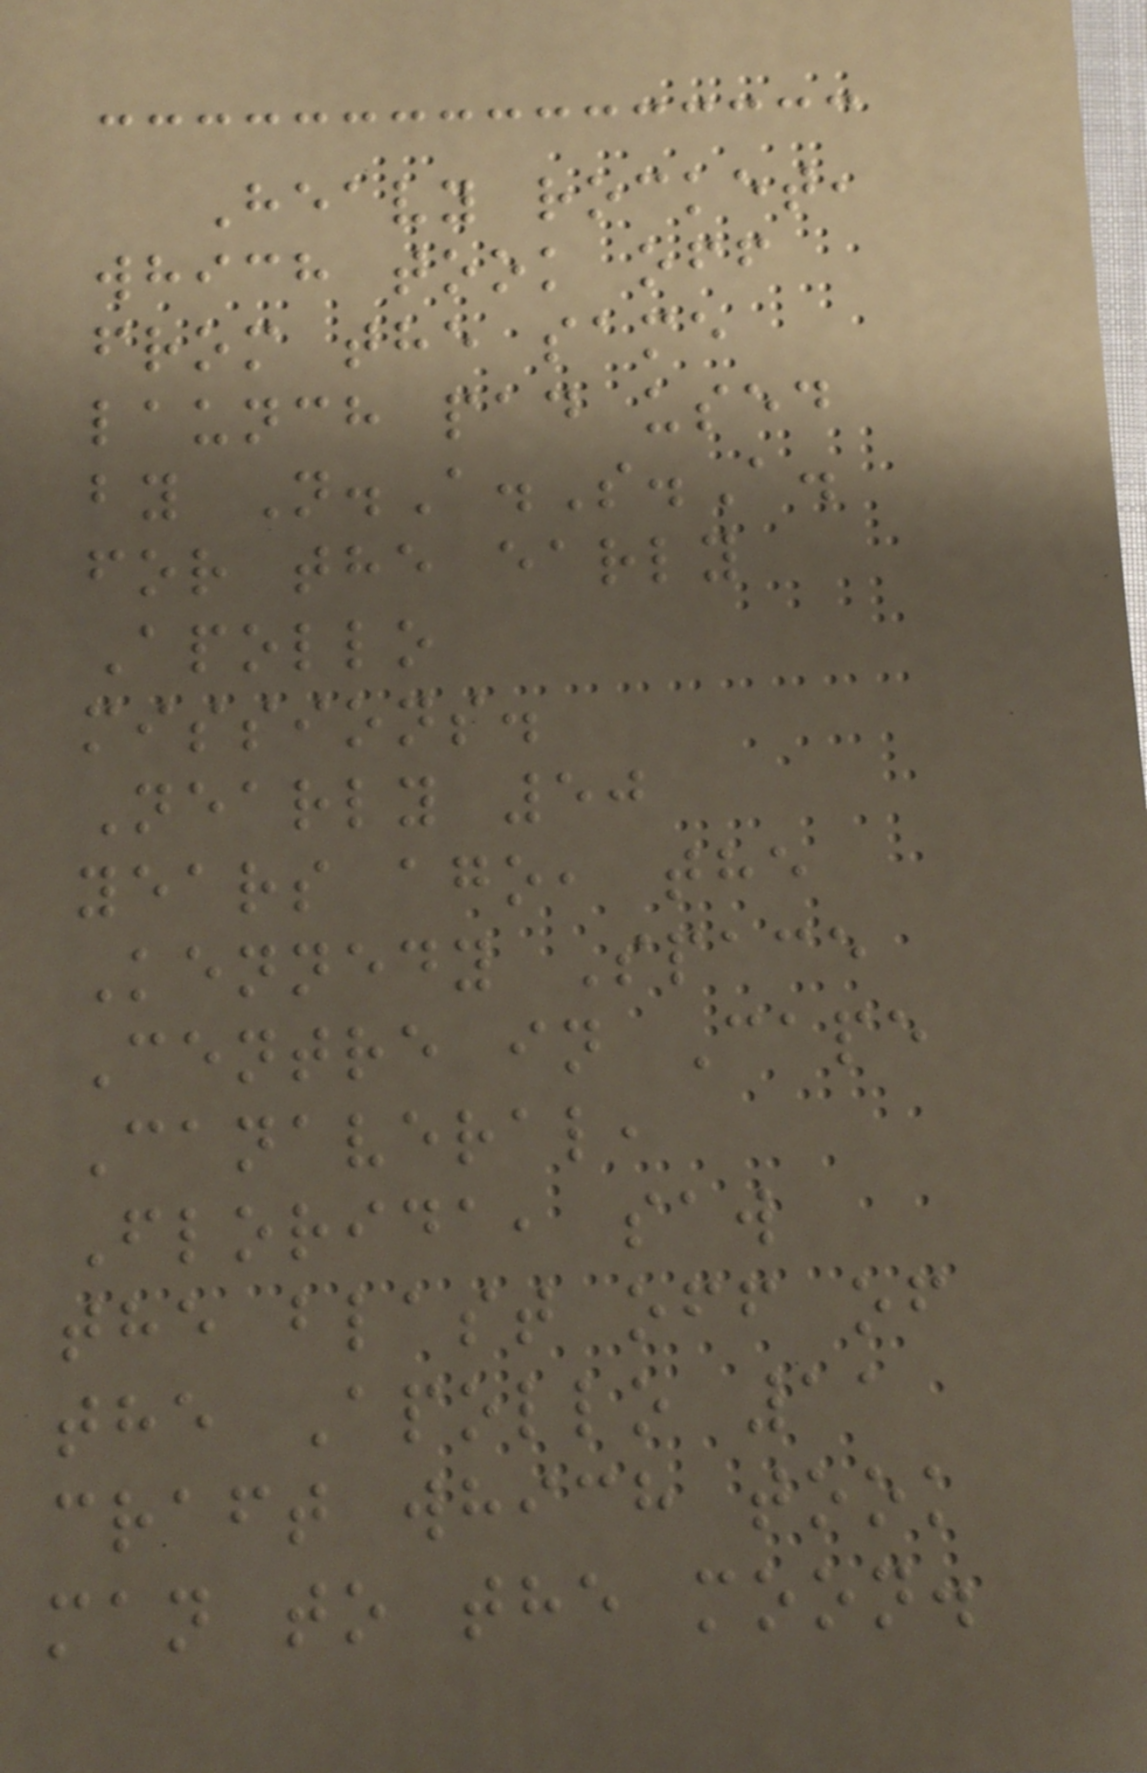Heavy rocket,
which took off
from the same
launch pad used
by N.A.S.A.
for the early
Apollo
missions.
Nearly 50
years ago, the
Kennedy Space
Centre in Cape
Canaveral,
Florida, saw
the blast off of
the Apollo 11
craft which took
man to the moon.
